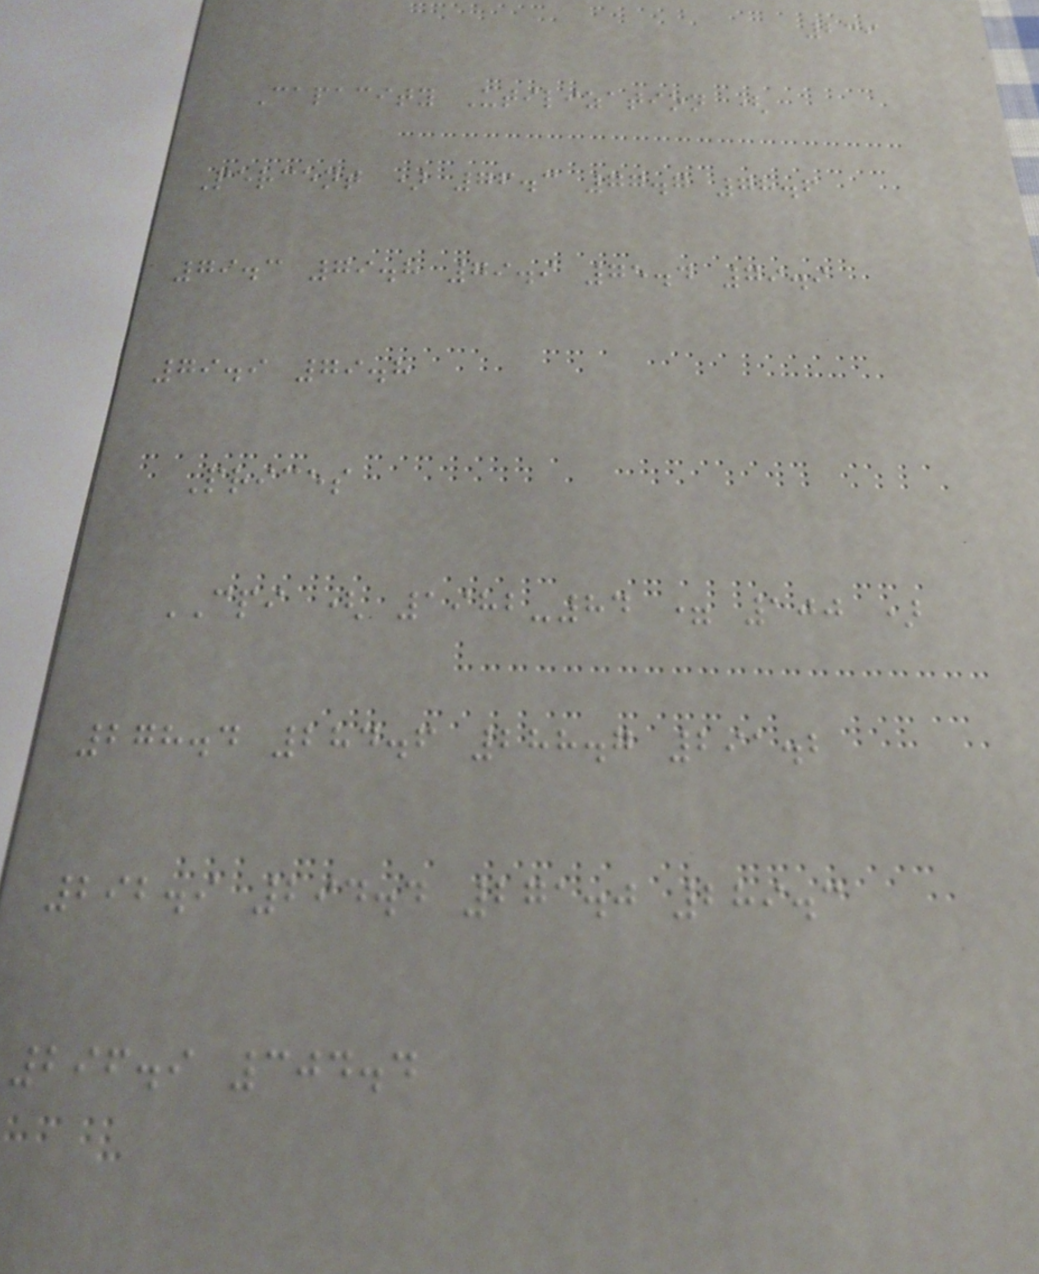239
Capacity Utilization (
Percent ) 76.3 77.7 78.6
79.3 79.8 79.9 75.4 79.9
79.9 79.8
Prices
CPI ( 1982-84 = 100 )
278.4 284.6 288.7 291.2
292.9 294.4 271.0 289.3
296.9 304.4
